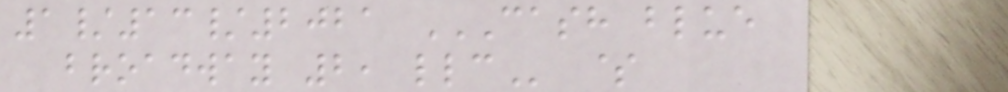1/13/2021 CASH BLUE
BROADWAY 2, LLC $
